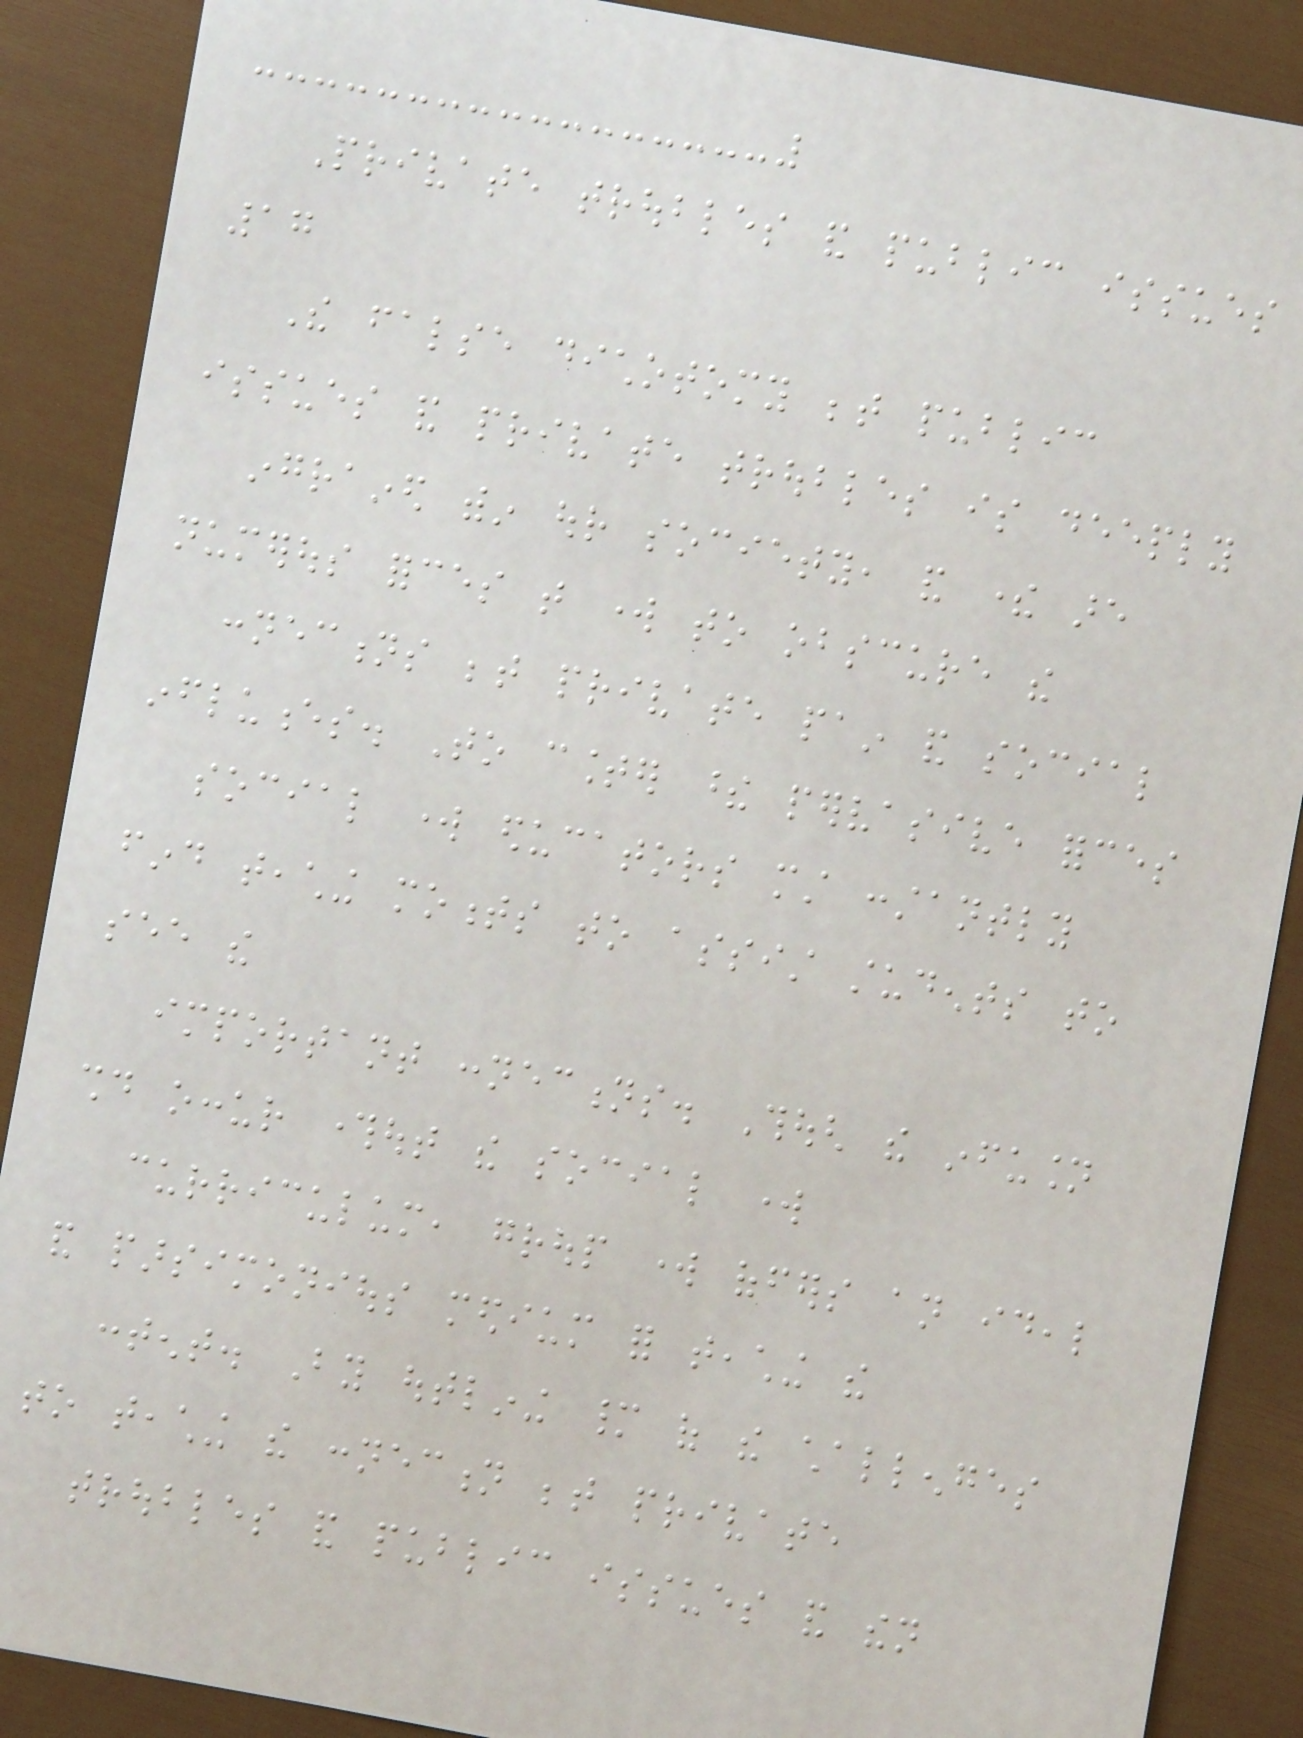Private troubles and public issues
17
The false dichotomy between public
issues and private troubles is deeply
ingrained within our society, and there are
numerous forces that work to obscure the
connections between private pain and social
influences. To counter these pervasive forces
social work educators must constantly
find teaching moments to assist students to
see the
important connections. Though the infusion
should occur throughout the social work
curriculum, group work offers an ideal
and parsimonious medium for teaching the
content. By outlining many of the challenges
to teaching the connection between private
troubles and public issues and then
